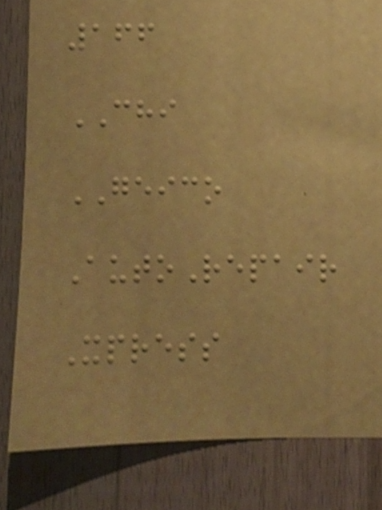166
CHI
GEICO
AutoRepair
Xpress
